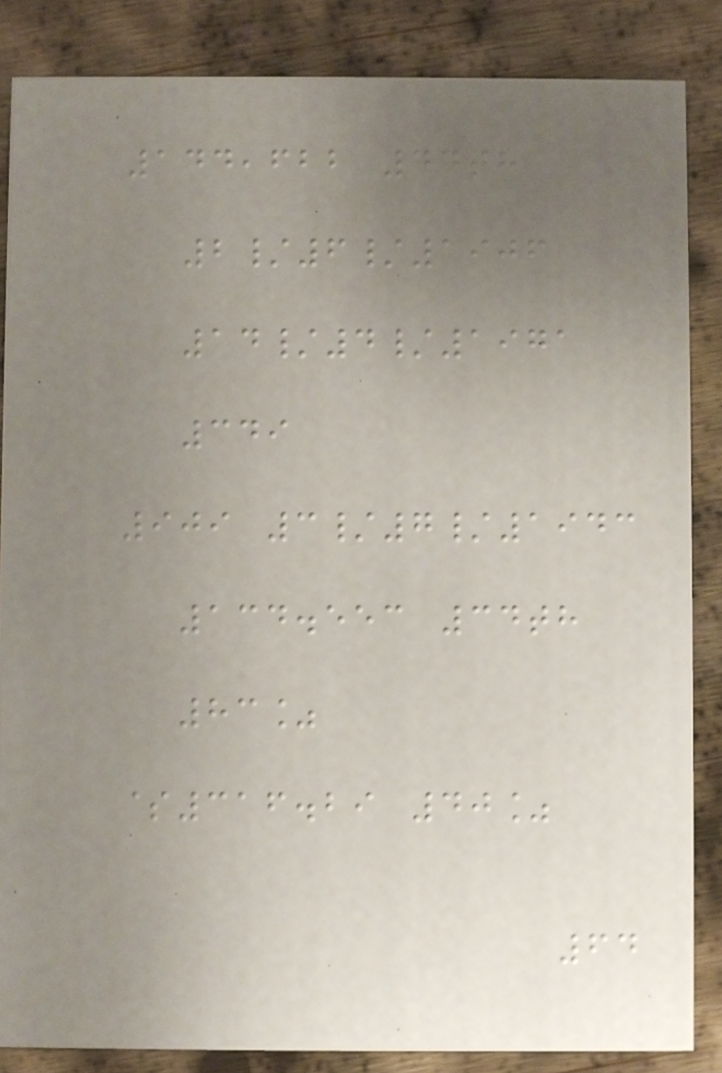144,622 44th
2/6/1906
14/4/1971
349
909 3/7/1943
134.553 34th
83%
$316.29 40%
64
